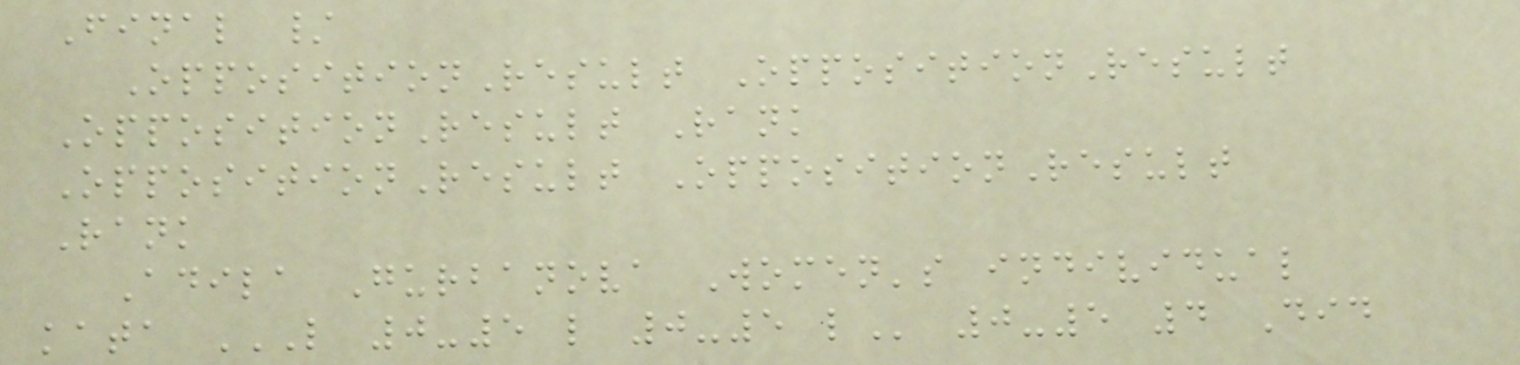Final /
OppositionResult OppositionResult
OppositionResult Rank
OppositionResult OppositionResult
Rank
Adila Gurbanova Women's individual
kata L 0-5 L 0-5 L 0-5 4 Did
